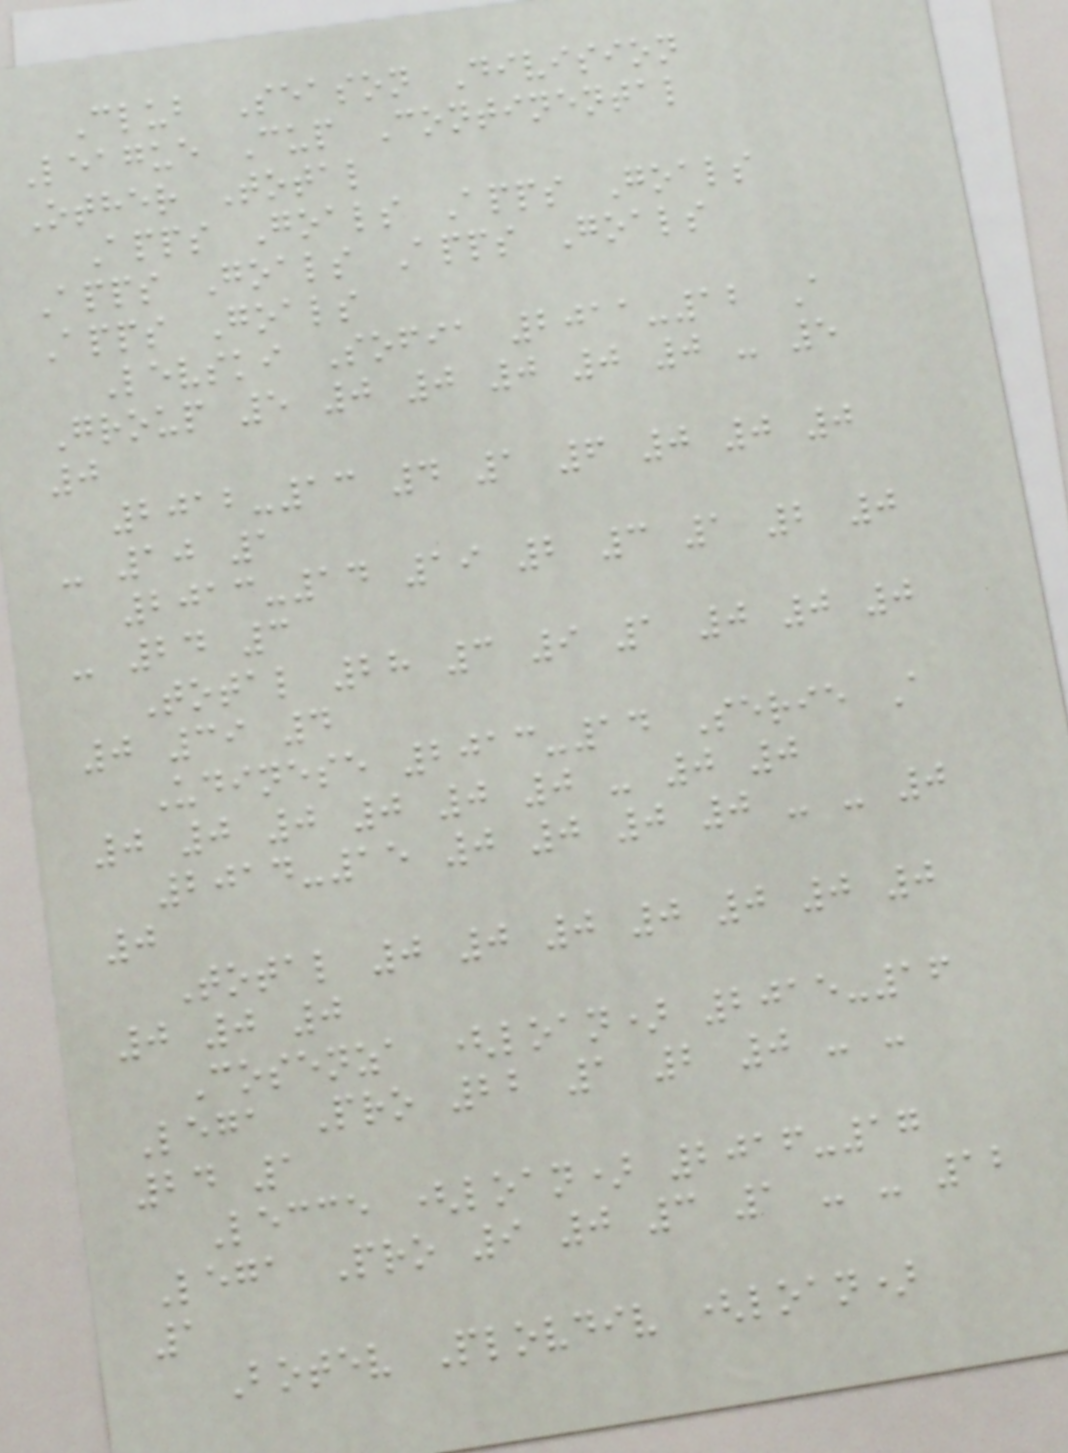Club Season Division
League Cup Continental
Other Total
Apps Goals Apps Goals
Apps Goals Apps Goals
Apps Goals
Levski Sofia 2011-12 A
Group 5 0 0 0 0 0 - 5
0
2012-13 4 1 6 0 0 0
- 10 1
2013-14 19 2 3 1 2 0
- 24 3
Total 28 3 9 1 0 0 0
0 39 4
Udinese 2013-14 Serie A
0 0 0 0 0 0 - 0 0
2014-15 0 0 0 0 - - 0
0
Total 0 0 0 0 0 0 0
0 0 0
Cosenza (loan) 2015-16
Lega Pro 22 1 2 0 - -
24 1
Lecce (loan) 2016-17
Lega Pro 9 0 3 1 - - 12
1
Botev Plovdiv (loan)
